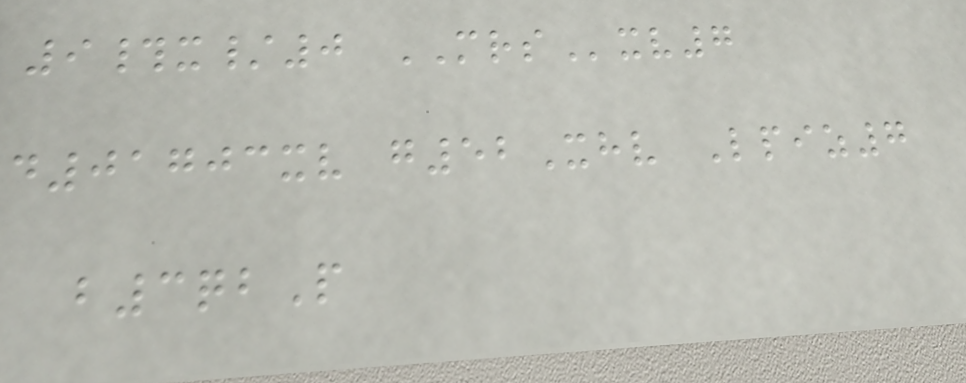9#x/0 MRSxv7
d01703xv g52Xhv Lpiz7
b3qbP
